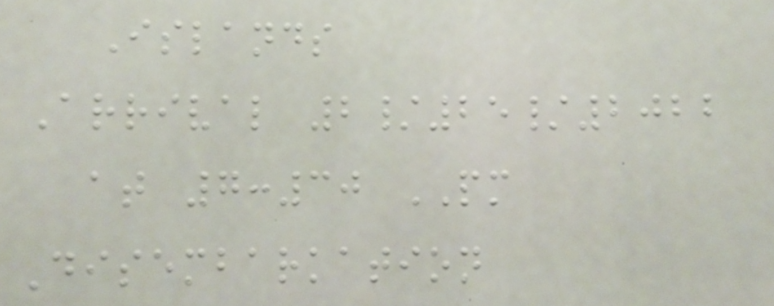Islands
Arrival 2/25/2022
at 7:30 PM
Disembarkation
